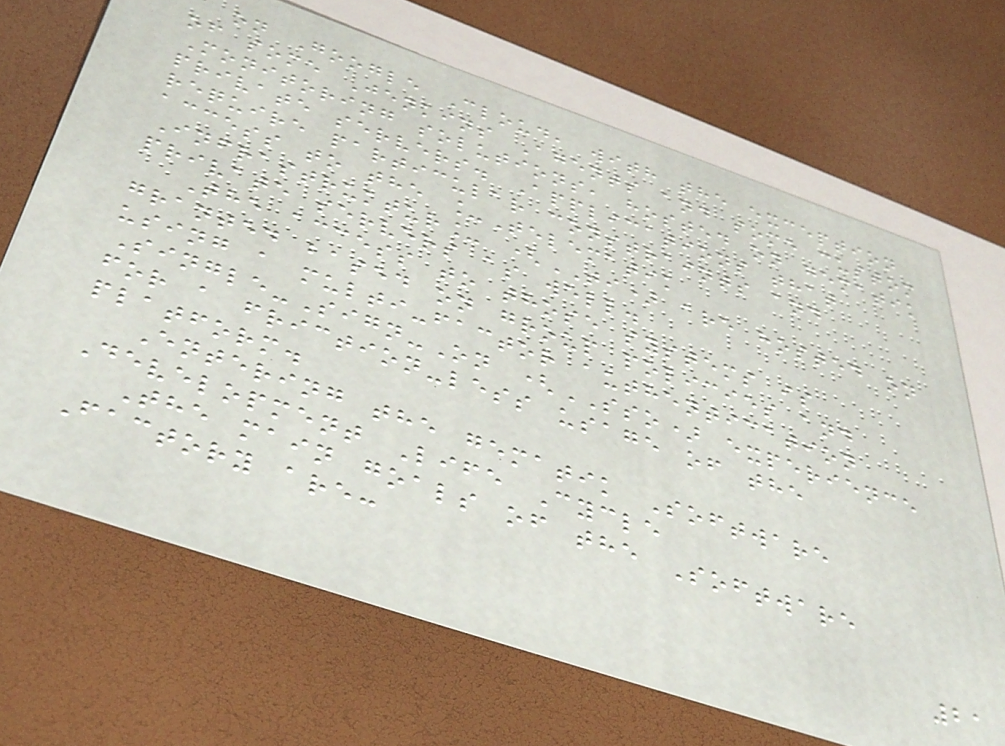on Google Cloud, with the exception
of some Jenkins Agents and some custom
Monitoring solutions, hosted on gematik
private servers. Applications that
require particular constraints and
access to the _Telematik
Infrastruktur_ (TI) are hosted on
private servers as well.
The access to those systems is
granted based on group policies and
using a multi-factor authentication
Single-Sign-On (SSO) experience
for a friction-less usage of the
platform.
Entering the gematik Software
Development Life Cycle
The main goals of the Software
Factory are:
21
